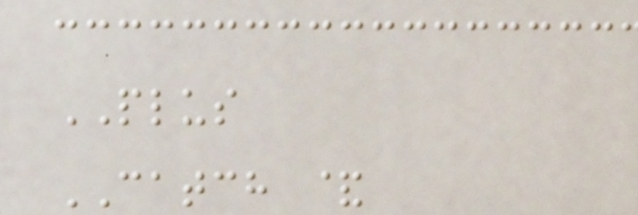PLUS
CATCH &
